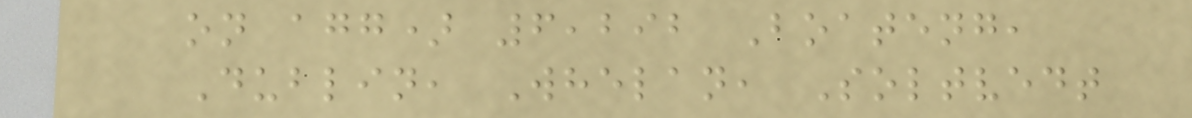on agg) 6,292 Boateng,
Dublin, Whelan, Soltvedt
